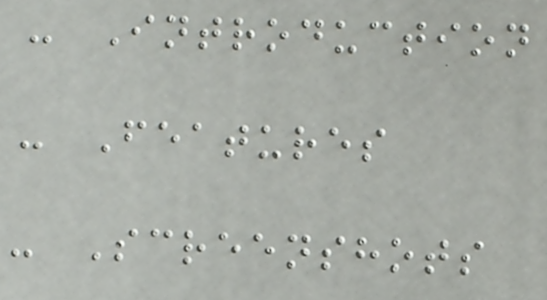- Introduction
- Features
- Screenshots
